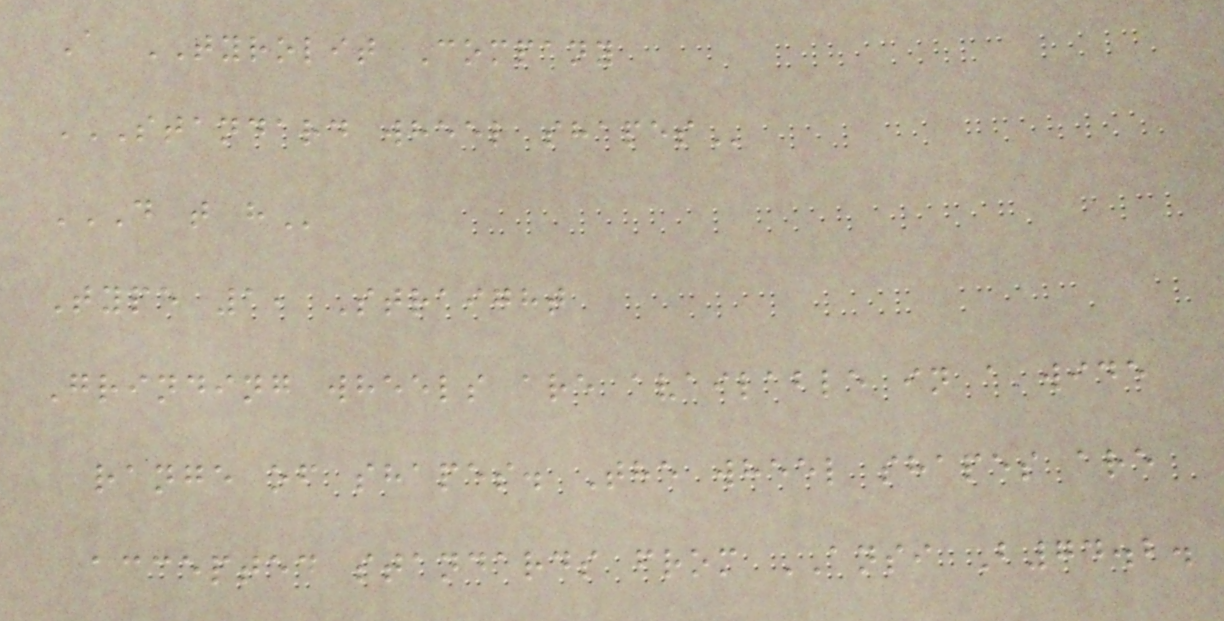A TYROLIT Company
STANDARD WHEEL SHAPES
D T H
Type 1, Straight
Grinding wheels are available in a wide
range of shapes. The wheel shapes are
accepted standards from ANSI B74.2.
